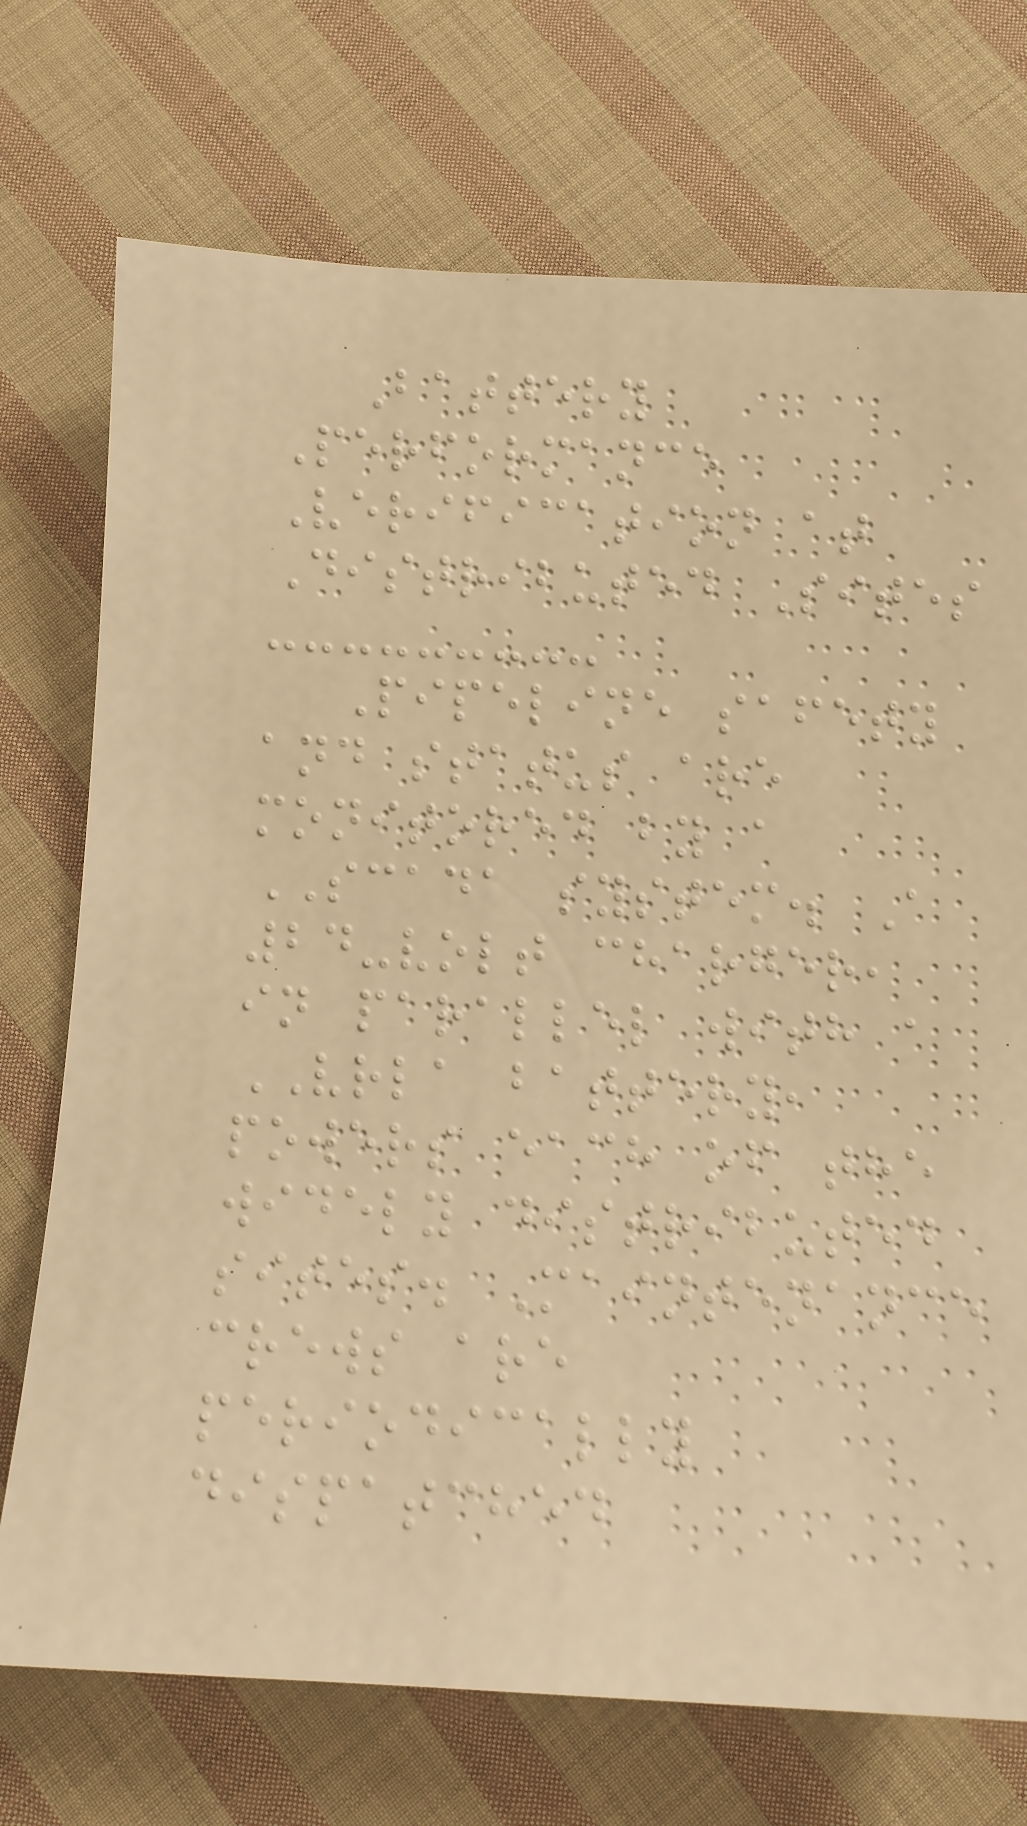Battery
Performance
Verification at
Distributed Sites
Pipeline safety
and status are
monitored by a
SCADA system. A
24-volt charger,
in parallel with a
VRLA battery,
powers each of the
widely distributed
sites. Maintenance
crews are
periodically
dispatched
